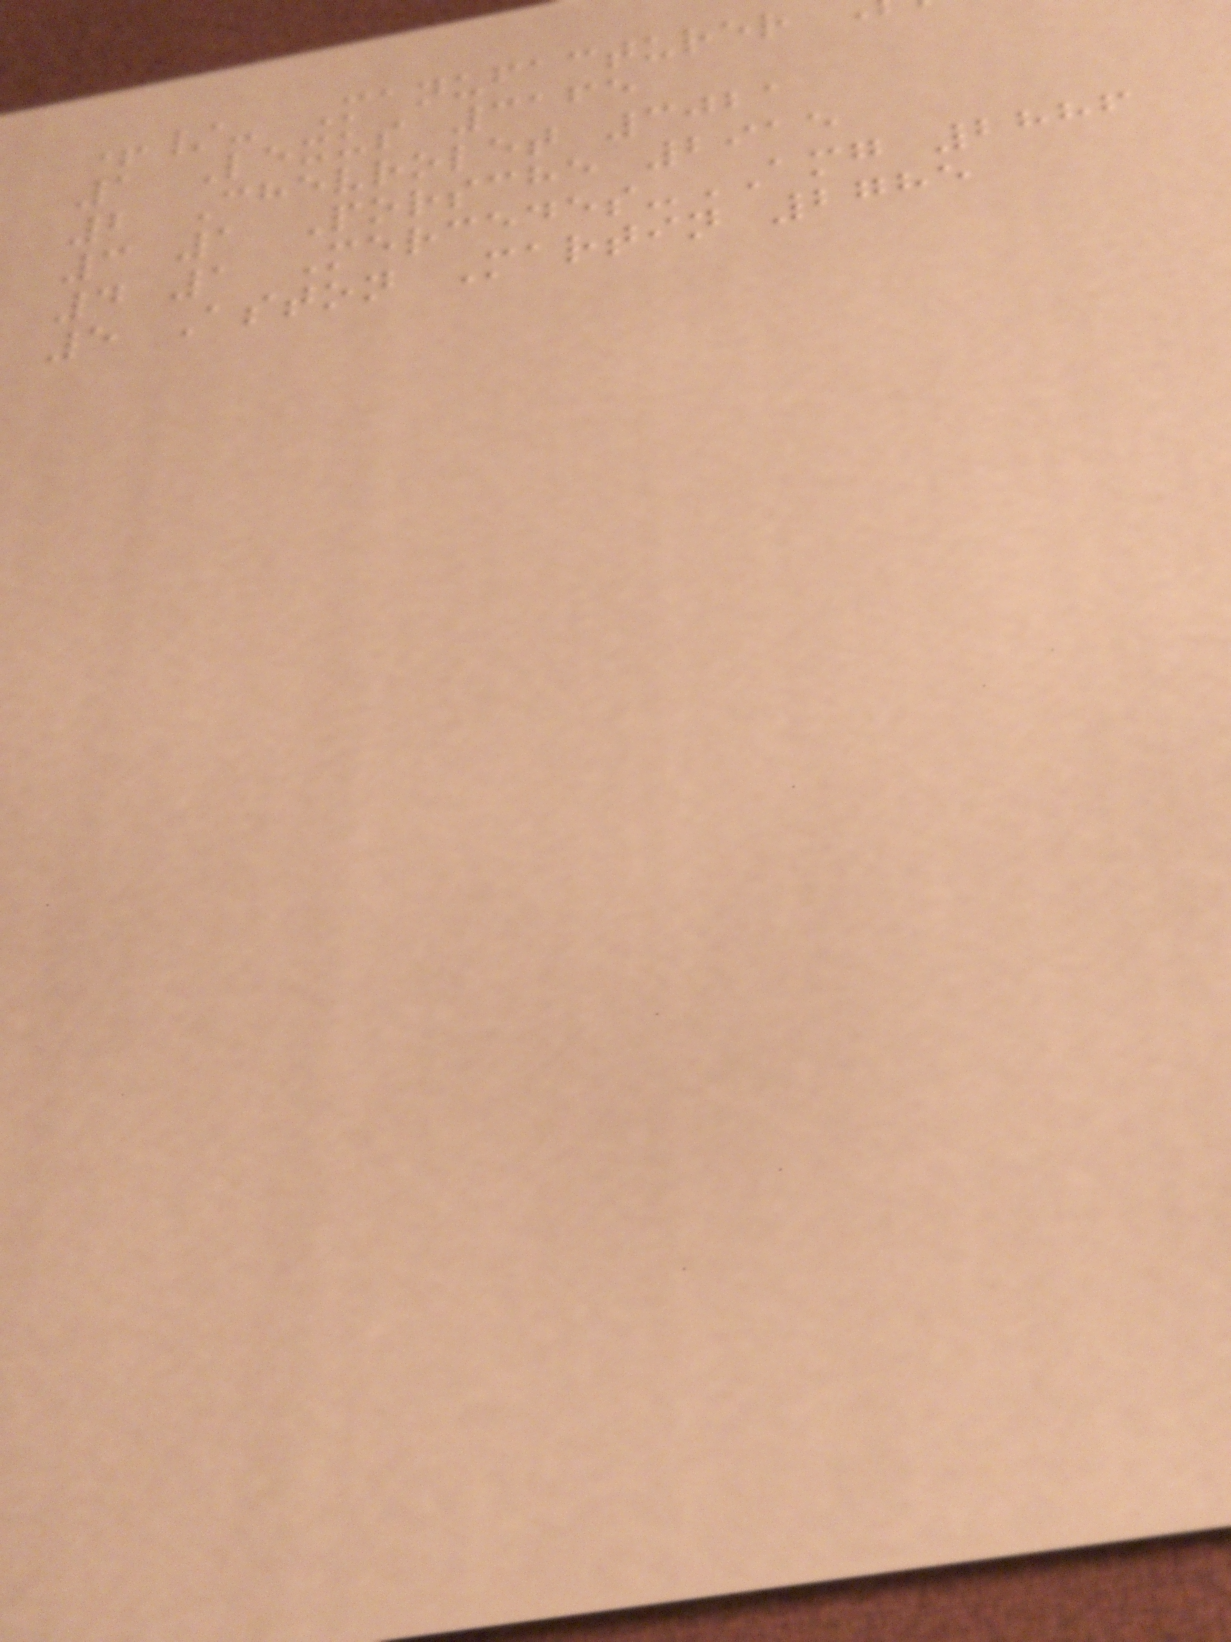+/- Manufacturer
1 Lexus 3165
2 Chevrolet 3021
3 1 Porsche 2915
4 1 Mercedes-AMG 2886
5 Aston Martin 2785
